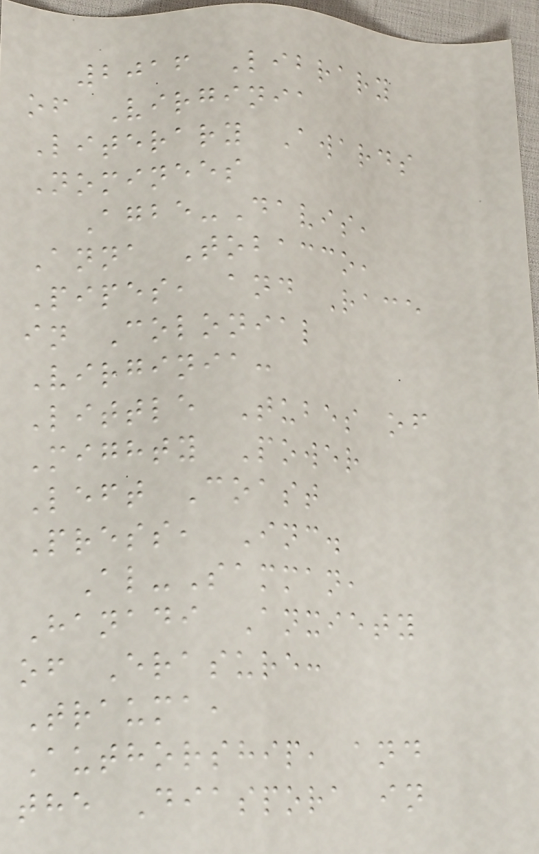2016 Library
of Virginia
Literary Awards
Nominees
Agbe-Davis,
Anna Tobacco,
Pipes, and Race
in Colonial
Virginia:
Little Tubes of
Mighty Power
Left Coast
Press, Inc.
Al-Samman,
Hanadi Anxiety
of Erasure:
Trauma,
Authorship, and
the Diaspora in
